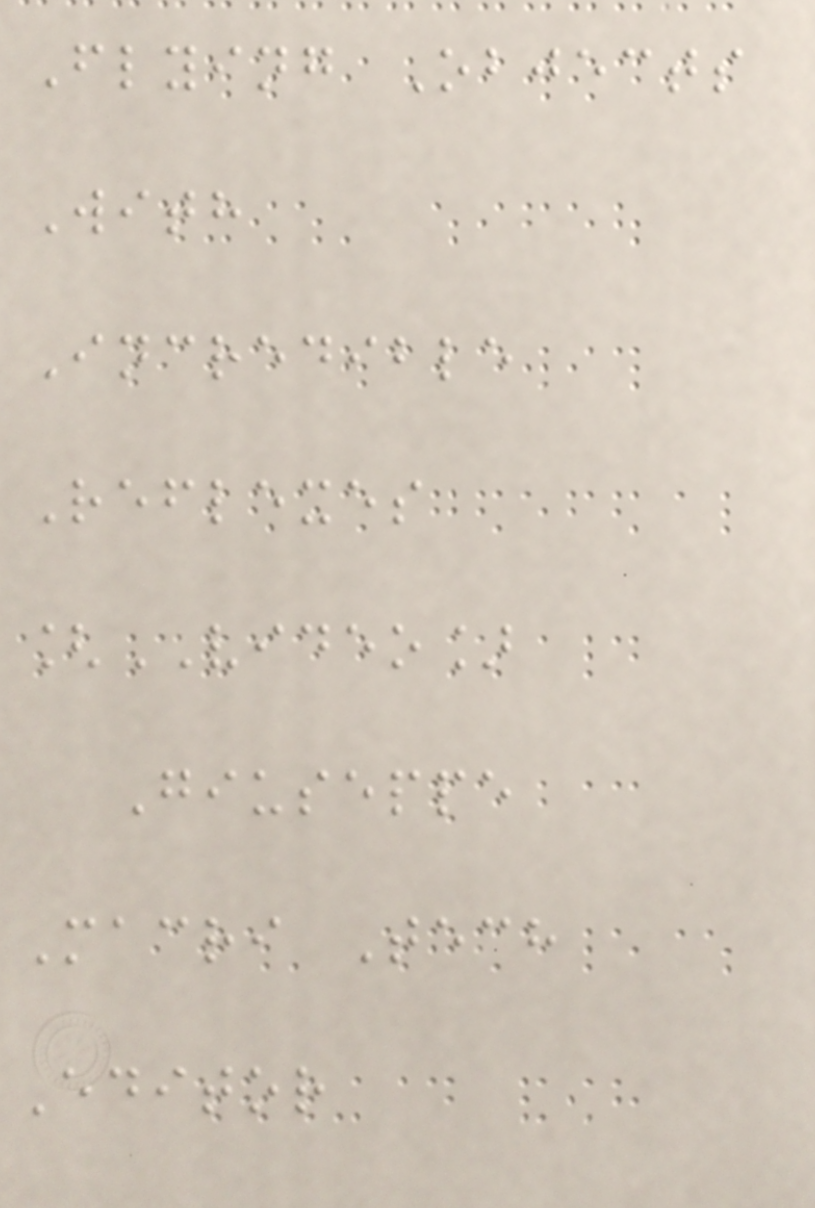Flying Objects
With
Incredible
Reflexes
[VIDEO]
Giuseppe
Macri Tech
Editor
